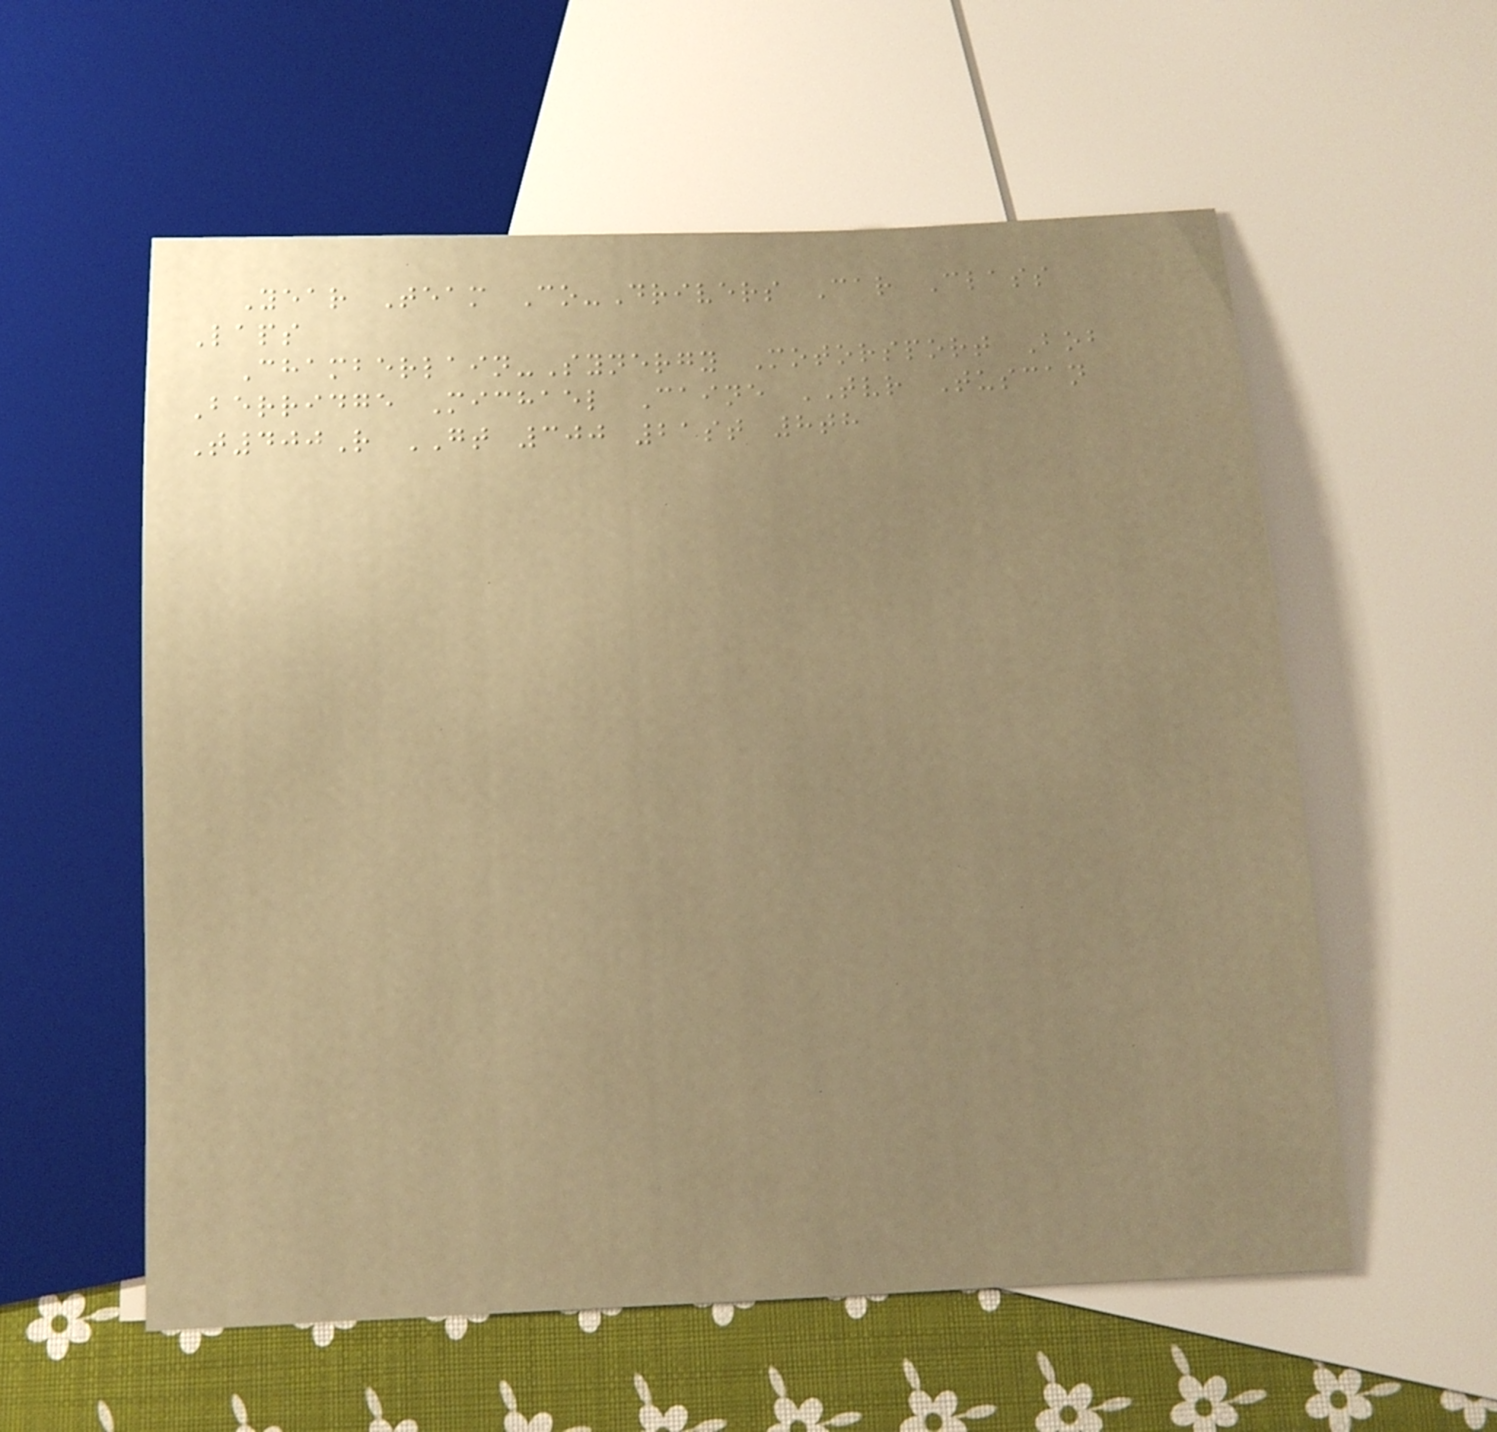Year Team Co-Drivers Car Class
Laps
Chamberlain-Synergy Motorsport Bob
Berridge Michael Caine TVR Tuscan
T400R GT 300 21st 8th
